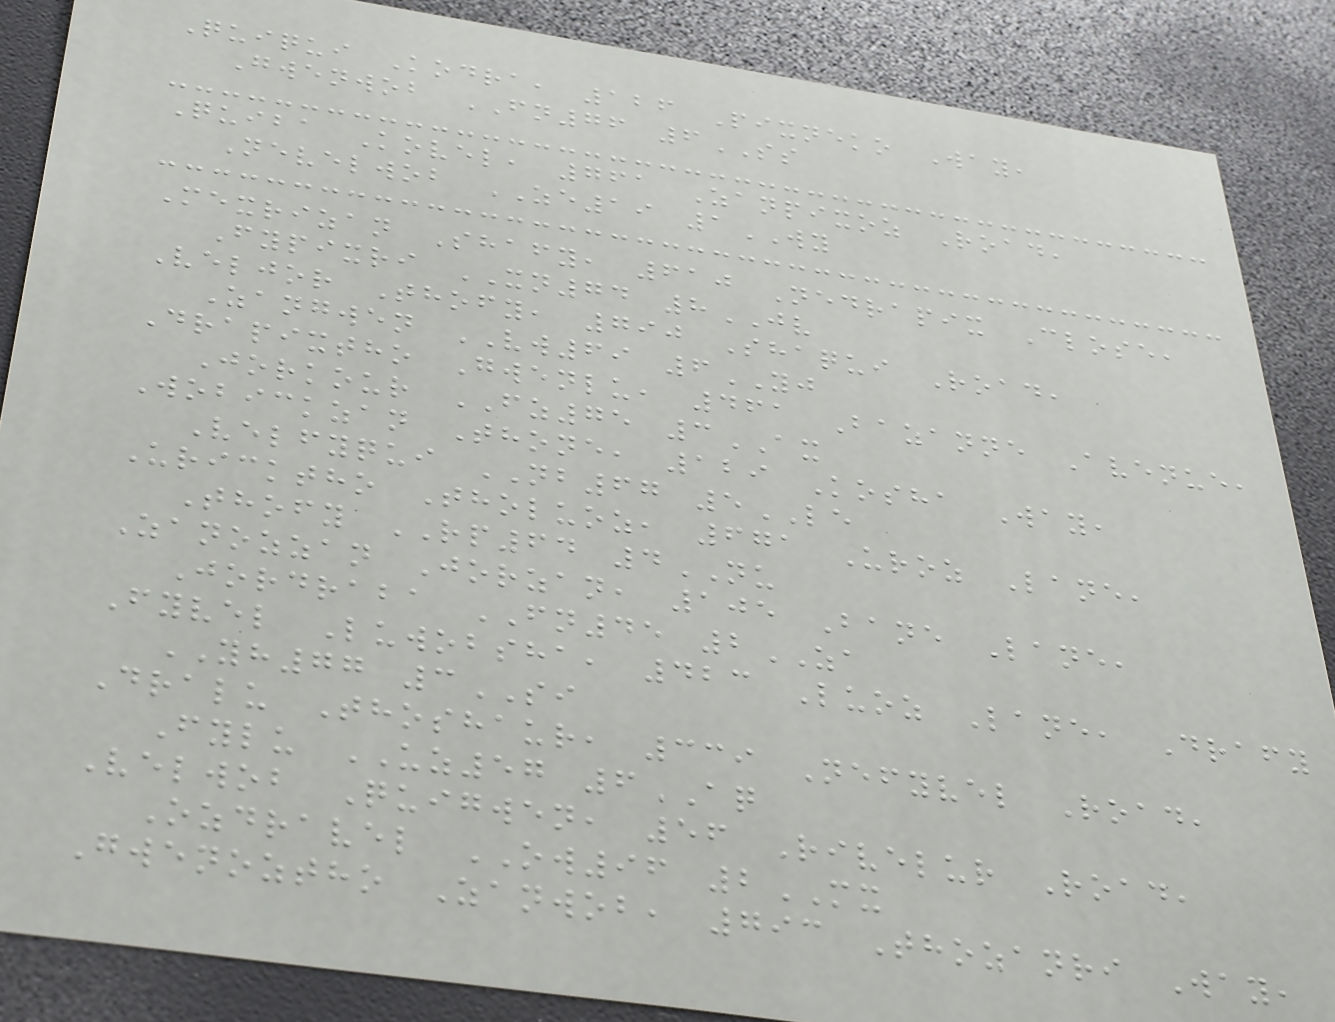Quiqui Kodra, 126 Pixneko Way,
Gwenwob FN76 6SS
Quiba Kovel, 761 Zanpixoz Road,
Nevelwob ZE19 1WY
Mexrizan Shafy, 610 Nedrapix Close,
Fypixri XN74 8JV
Veljor Thofy, 790 Shaqui Road,
Zangwen VW69 6YJ
Drapixtho Gwenlu, 461 Bazanne Avenue,
Jorkour FZ75 3AX
Wobickzan Thone, 129 Kosha Way,
Velfyqui NB67 5LE
Uricktho Tholuoz, 671 Uroz Lane,
Thofy RP64 4NU
Zanozzan Jorzan, 105 Bane Lane,
Jordraba FN45 2ZA
Fyvel Luwobsha, 423 Luoz Lane, Drafy
YH77 3SI
Dralu Thoshaur, 339 Nefyvel Road,
Fylu UZ57 6AQ
Velwob Quigwen, 56 Rivelur Road,
Ozdravel OW96 2MX
Gwenoztho Zanwob, 793 Thozanri Way,
